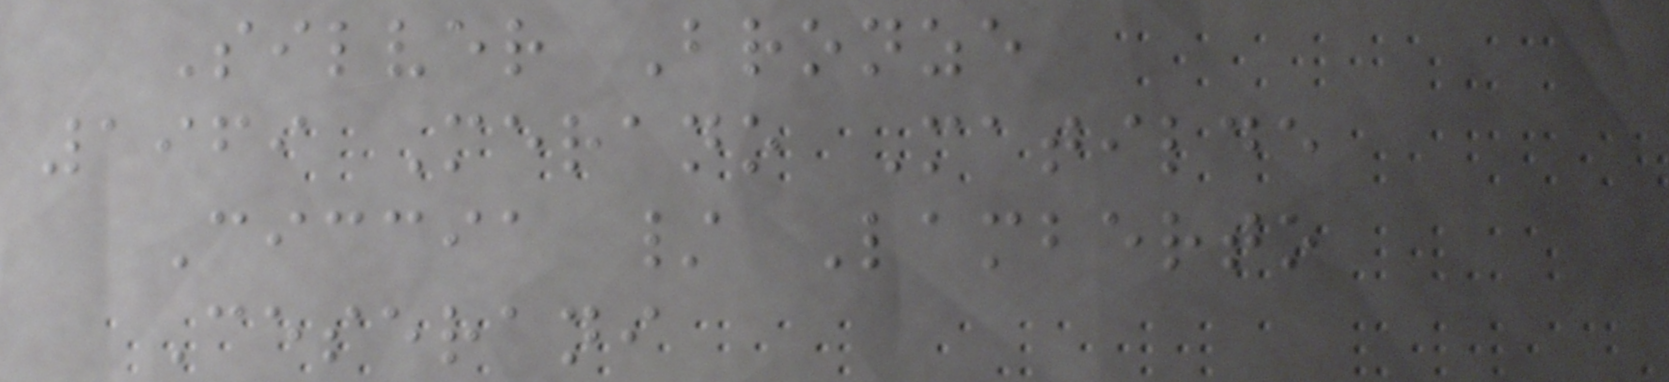Silver Bronze
1969 Merano Matilde
Ciccia / Lamberto
Ceserani
